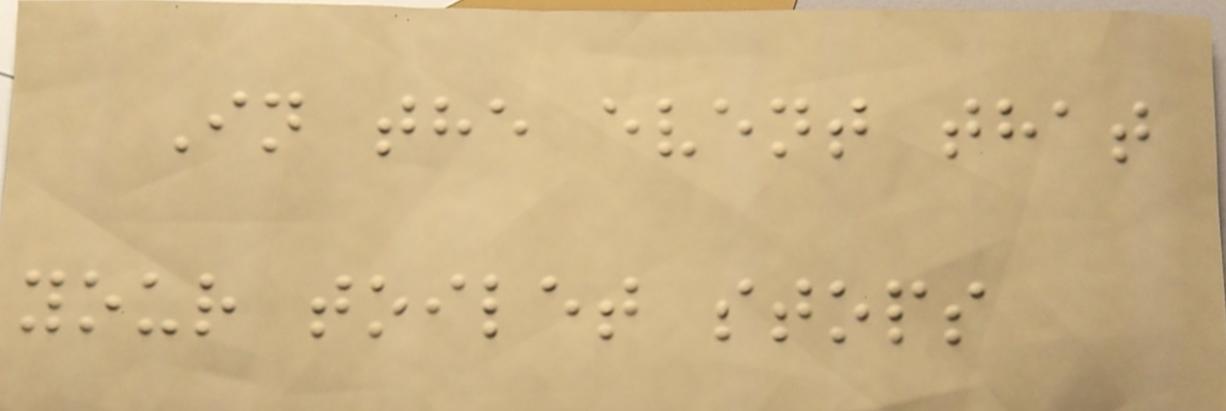In the event that
your toilet stops
